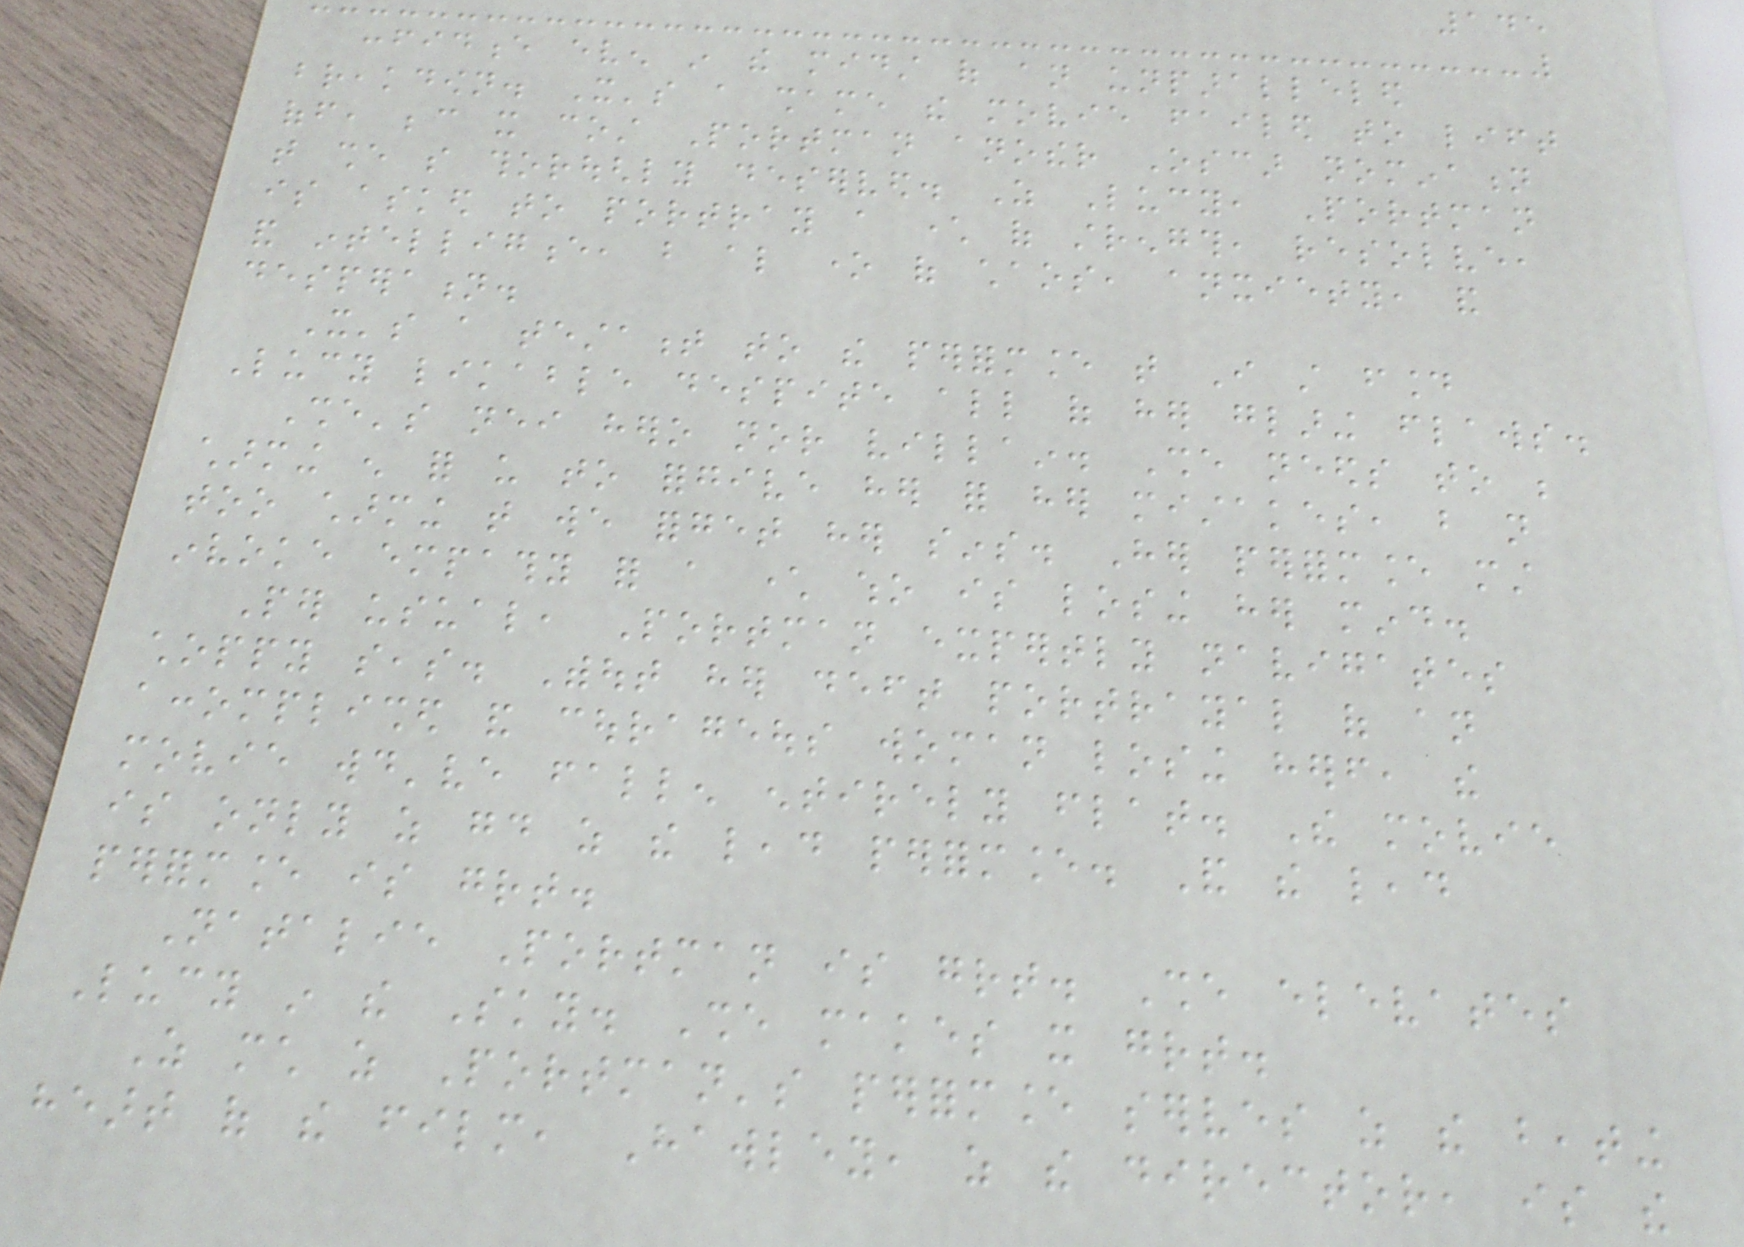145
confidence even in the midst of an unparalleled
breakdown. It's a shame the movie failed to lift
off, because it cost Portman another Oscar nomination
that she so thoroughly deserved. As Lucy, Portman
is asked to portray a character of strength, resolve,
and intelligence, but also one of chaos, anxiety, and
desperation.
It's a testament to the performance that I still found
Lucy likable despite all of her glaring flaws.
She's neither hero nor villain. She needs to be
charming enough for us to forgive her for her mistakes, but not
too charming that we forget her sins. Her performance must
invoke empathy for a character who is losing her mind.
Per usual, Portman expertly navigates
choppy seas. Without her deft portrayal of an
accomplished and courageous woman losing herself, the
movie would've fallen entirely flat. The movie
is only as good as the lead performance. And the lead
performance is great.
Natalie Portman is great. She elevates
Lucy in the Sky. She makes it great.
As much as Portman's performance serves as the beating
heart of the film, Hawley, as the director, is the
